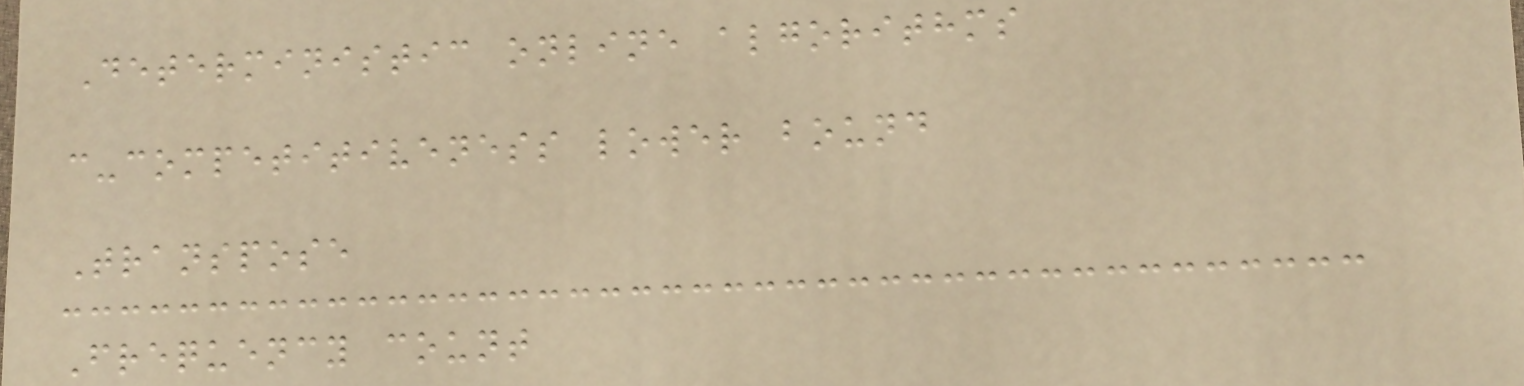Deterministic online algorithms
c-competitiveness lower bound
Transpose
Frequency count
